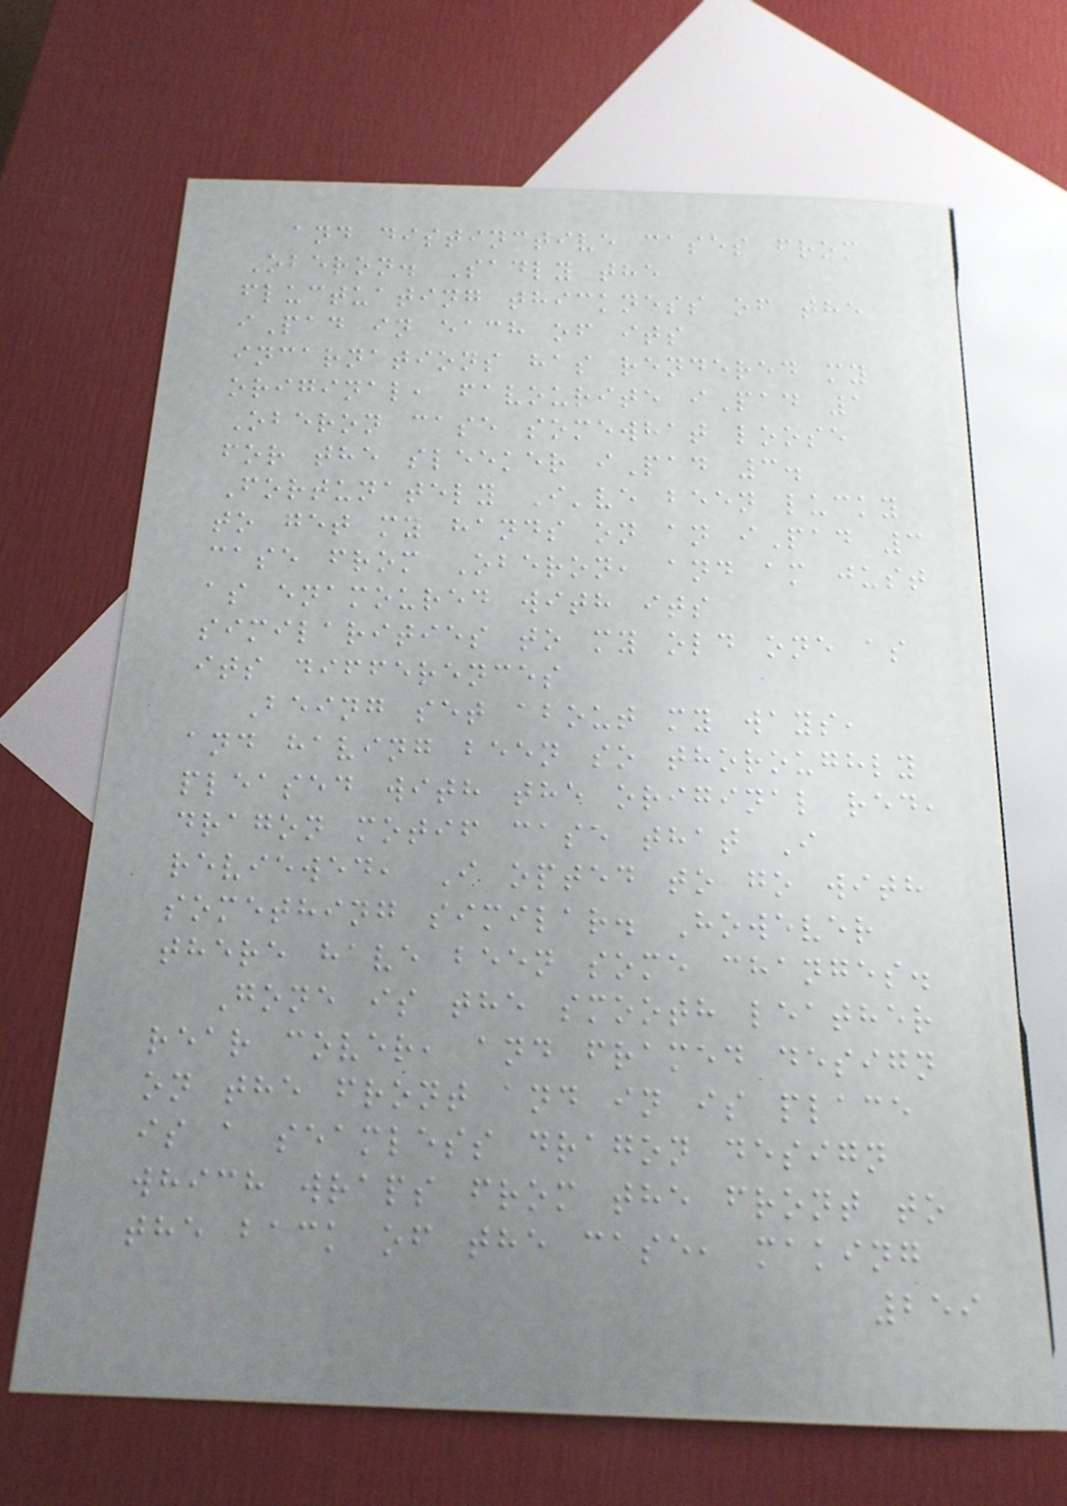and distinctive cases from
Oberon. Sadly the
fluctuating thickness of the
iPad in each of its
incarnations has rendered my
original, favourite iPad 1
Oberon case somewhat loose
for the sleeker iPad 3.
Fortunately I've been lucky
to get my hands on an iPad 3
case from Oberon, and am just
as enamoured with its
similarities to my old one as
its differences
Being set about my ways,
and having been so thoroughly
pleased with the original red,
dragon motif case that I
reviewed, I opted to go with
something similar. However
there have been some changes.
Gone is the smooth leather
rear cover, and framed design
on the front and in is place
is a seamless dragon design
which wraps from the front to
the back of the case, making
259
